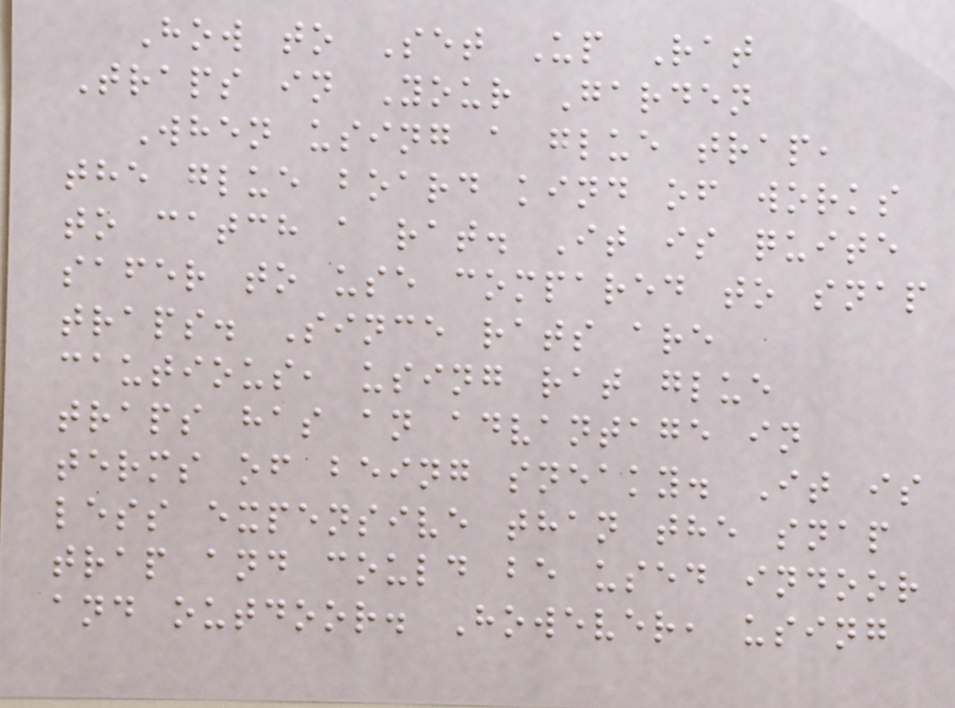How to Set Up Rat
Traps in Your Garden
When using a glue trap,
the glue board kind of works
to catch a rat. It is quite
safer to use compared to snap
traps. Since rats are
cautious, using rat glue
traps has an advantage in
terms of being sneaky. It is
less expensive than the snap
trap and could be used indoor
and outdoor. However, using
